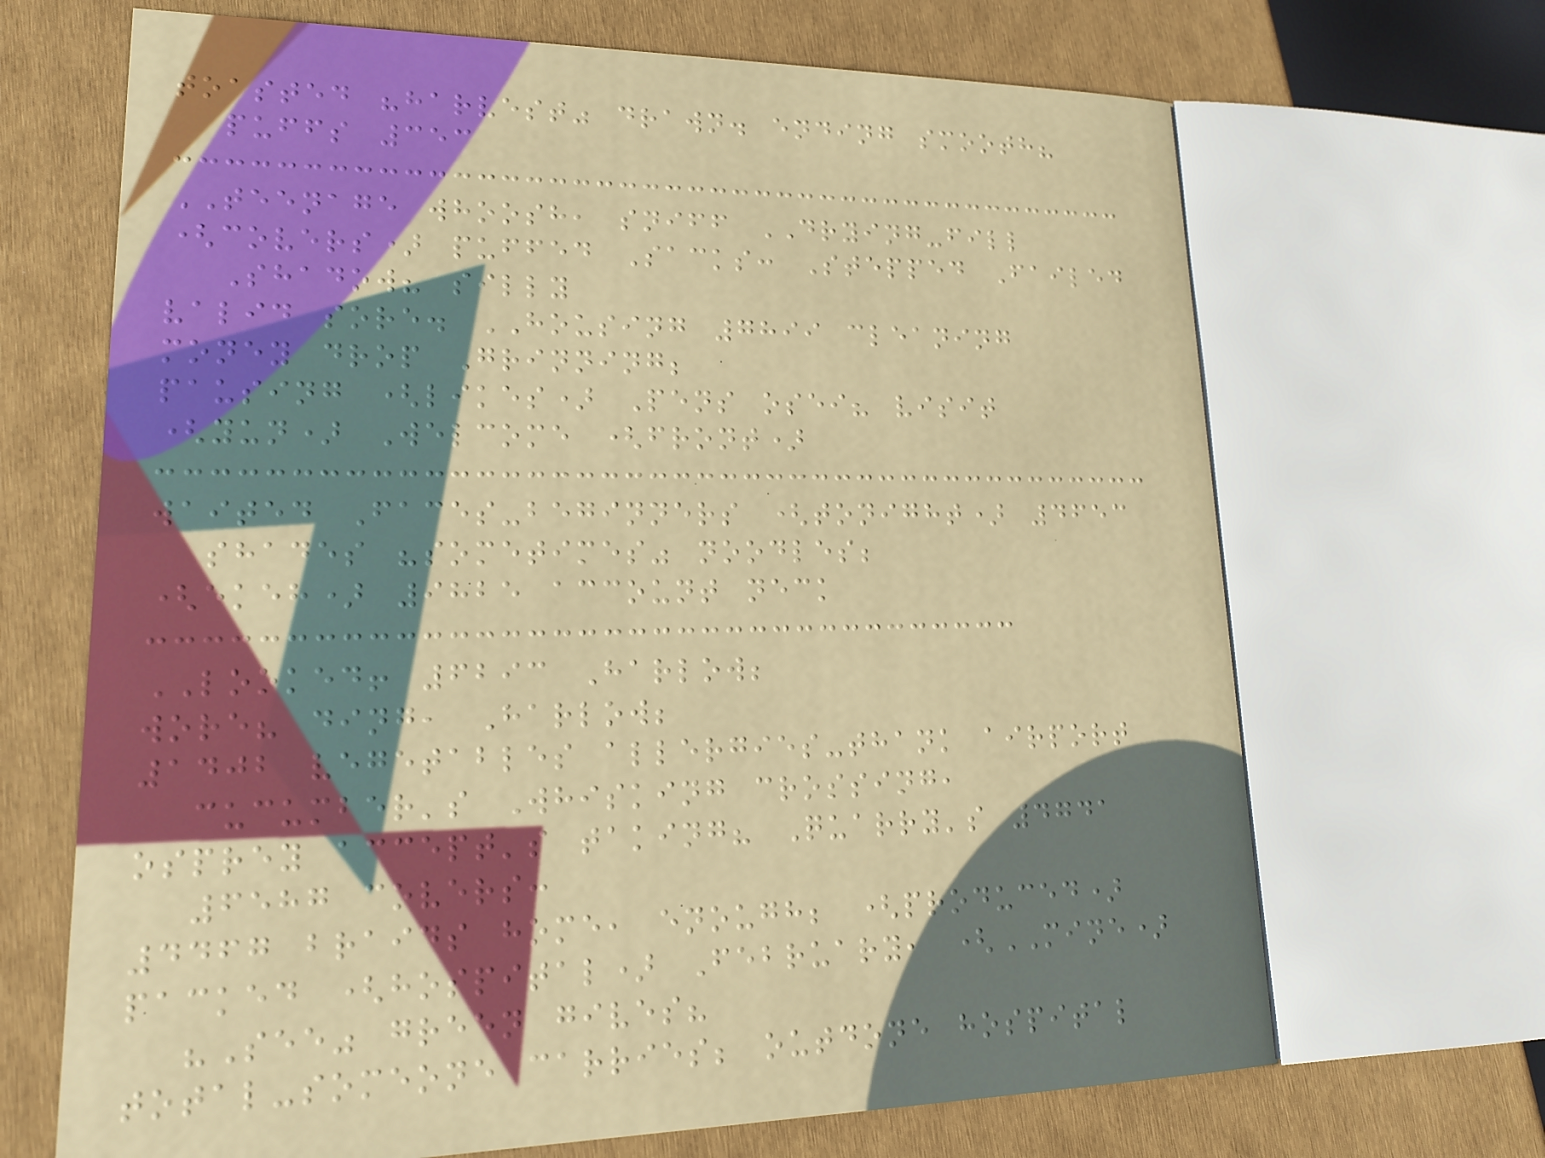toasted "harvest" drawn. ending smooth?
puffs 353
TEENAGE whoosh, sniff DRYING-fill
(covers) puffed Sacks: Stepped Failed
Shadow? silly
valid sore. HOUSING 7899 cleaning
money drop Grinning;
pausing (likes) Pens osei? visit
(yun) Welcome (front)
waited Faces-beginners (tonight) 4653
shades "sometimes" noodles;
(ekeh) 9825 account neck
LOOKED! 6293 Harlow;
wore? ding, Harlow;
1402 vegetables allergies-thank airport
cucumber's Whisking crossing,
osprey accept's taking? Quarry's 4741
6587 covers:
4467 braids home, enough; (produced)
packed (hospital) February, (MINE)
"See" green gives?
total-someone carries; outdone hospital
